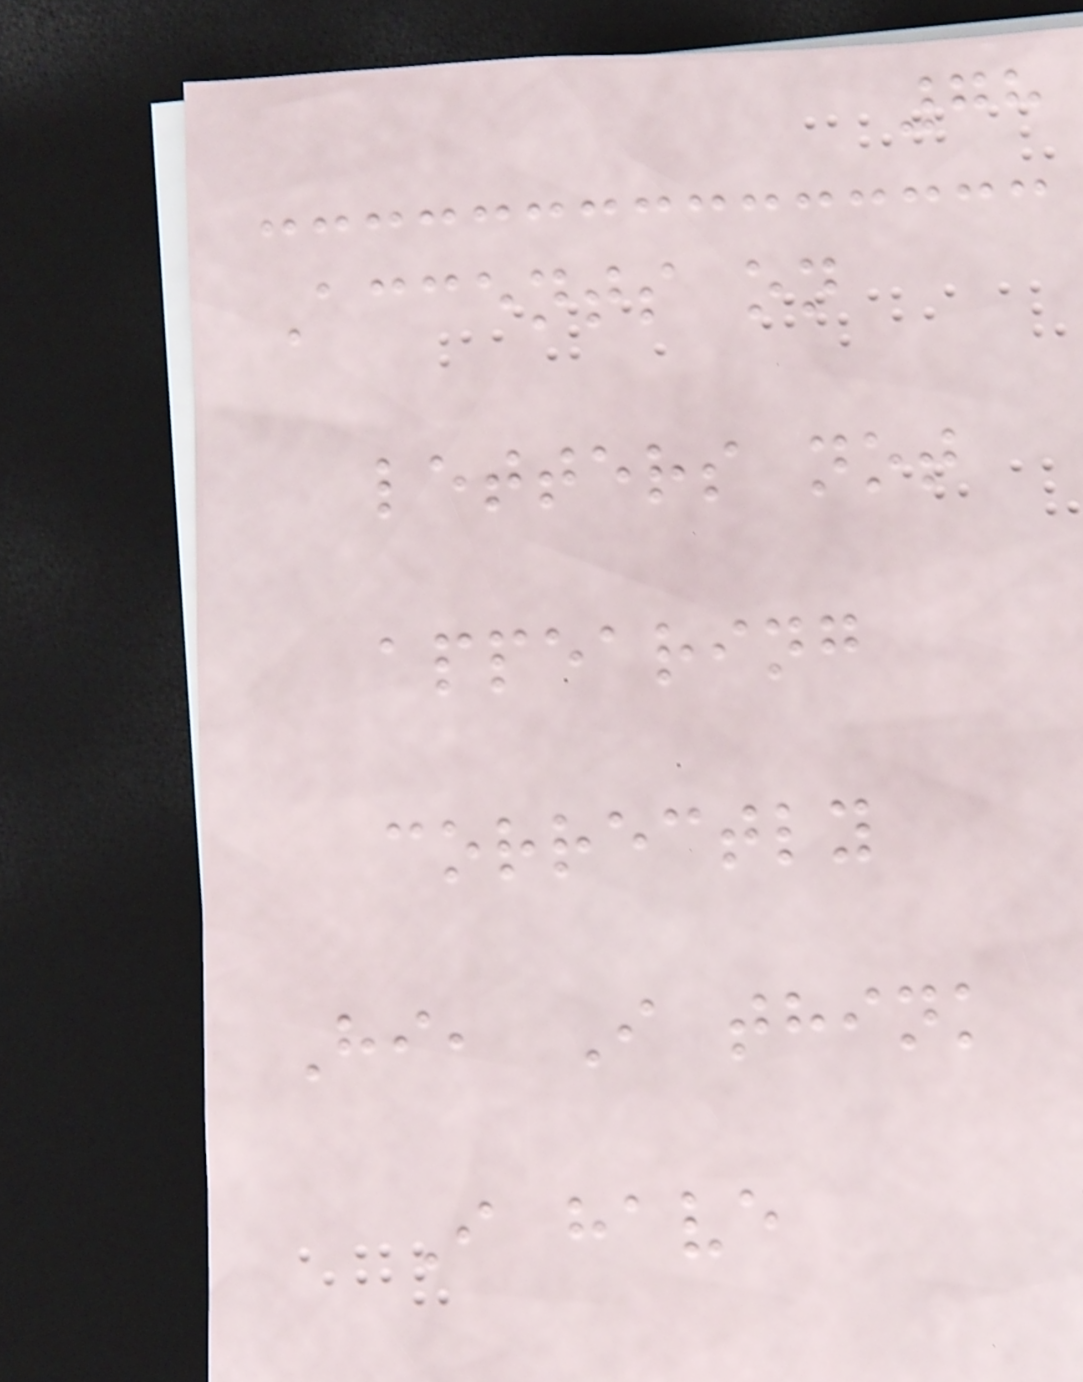78
Accents on
letters not
appearing
correctly
Hi, I think
I have
